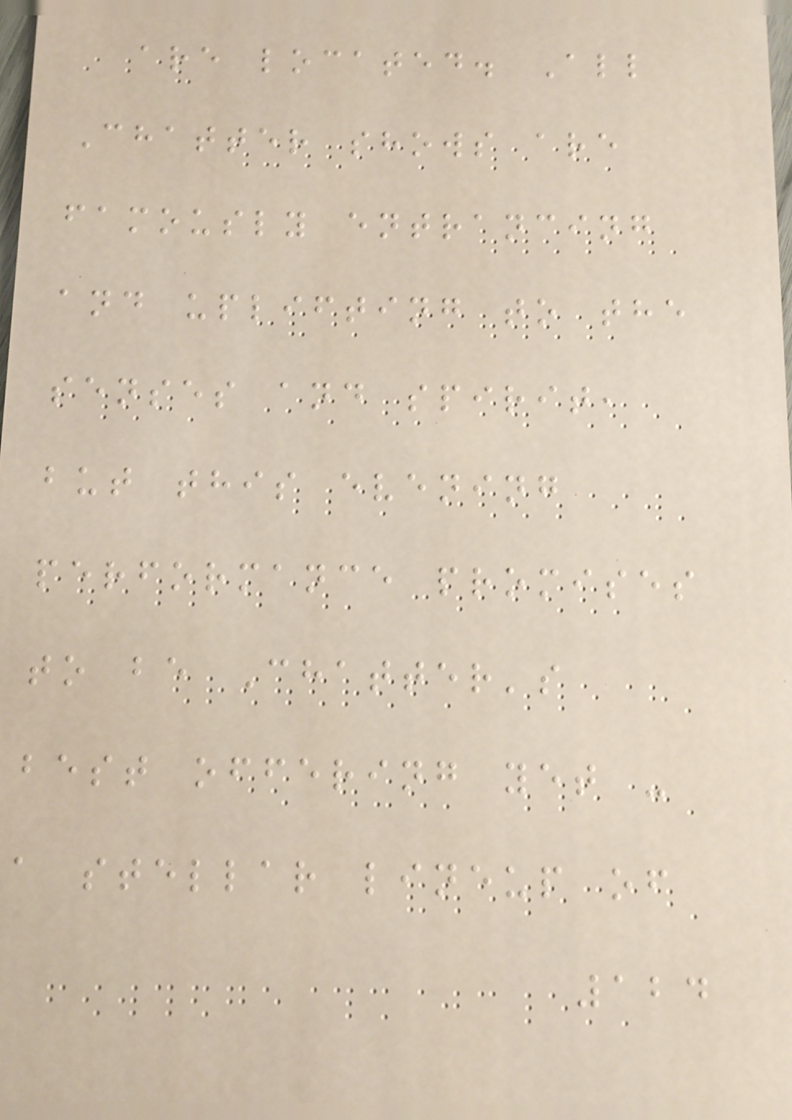are located. All
Chatter shows are
famously entrancing
and uplifting to the
senses and spirit,
but this evening
performance promises
to be Chatter's
best offering yet -
a stellar lineup of
124
